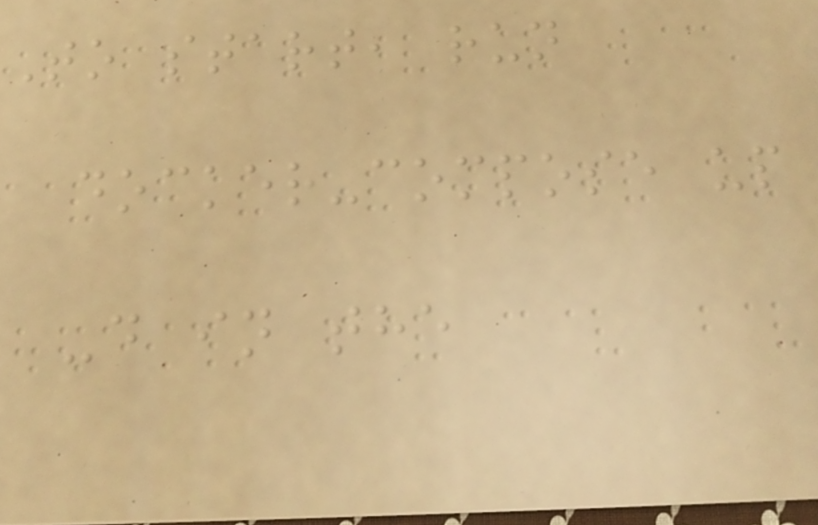To start, run
docker-compose up
-d in the
